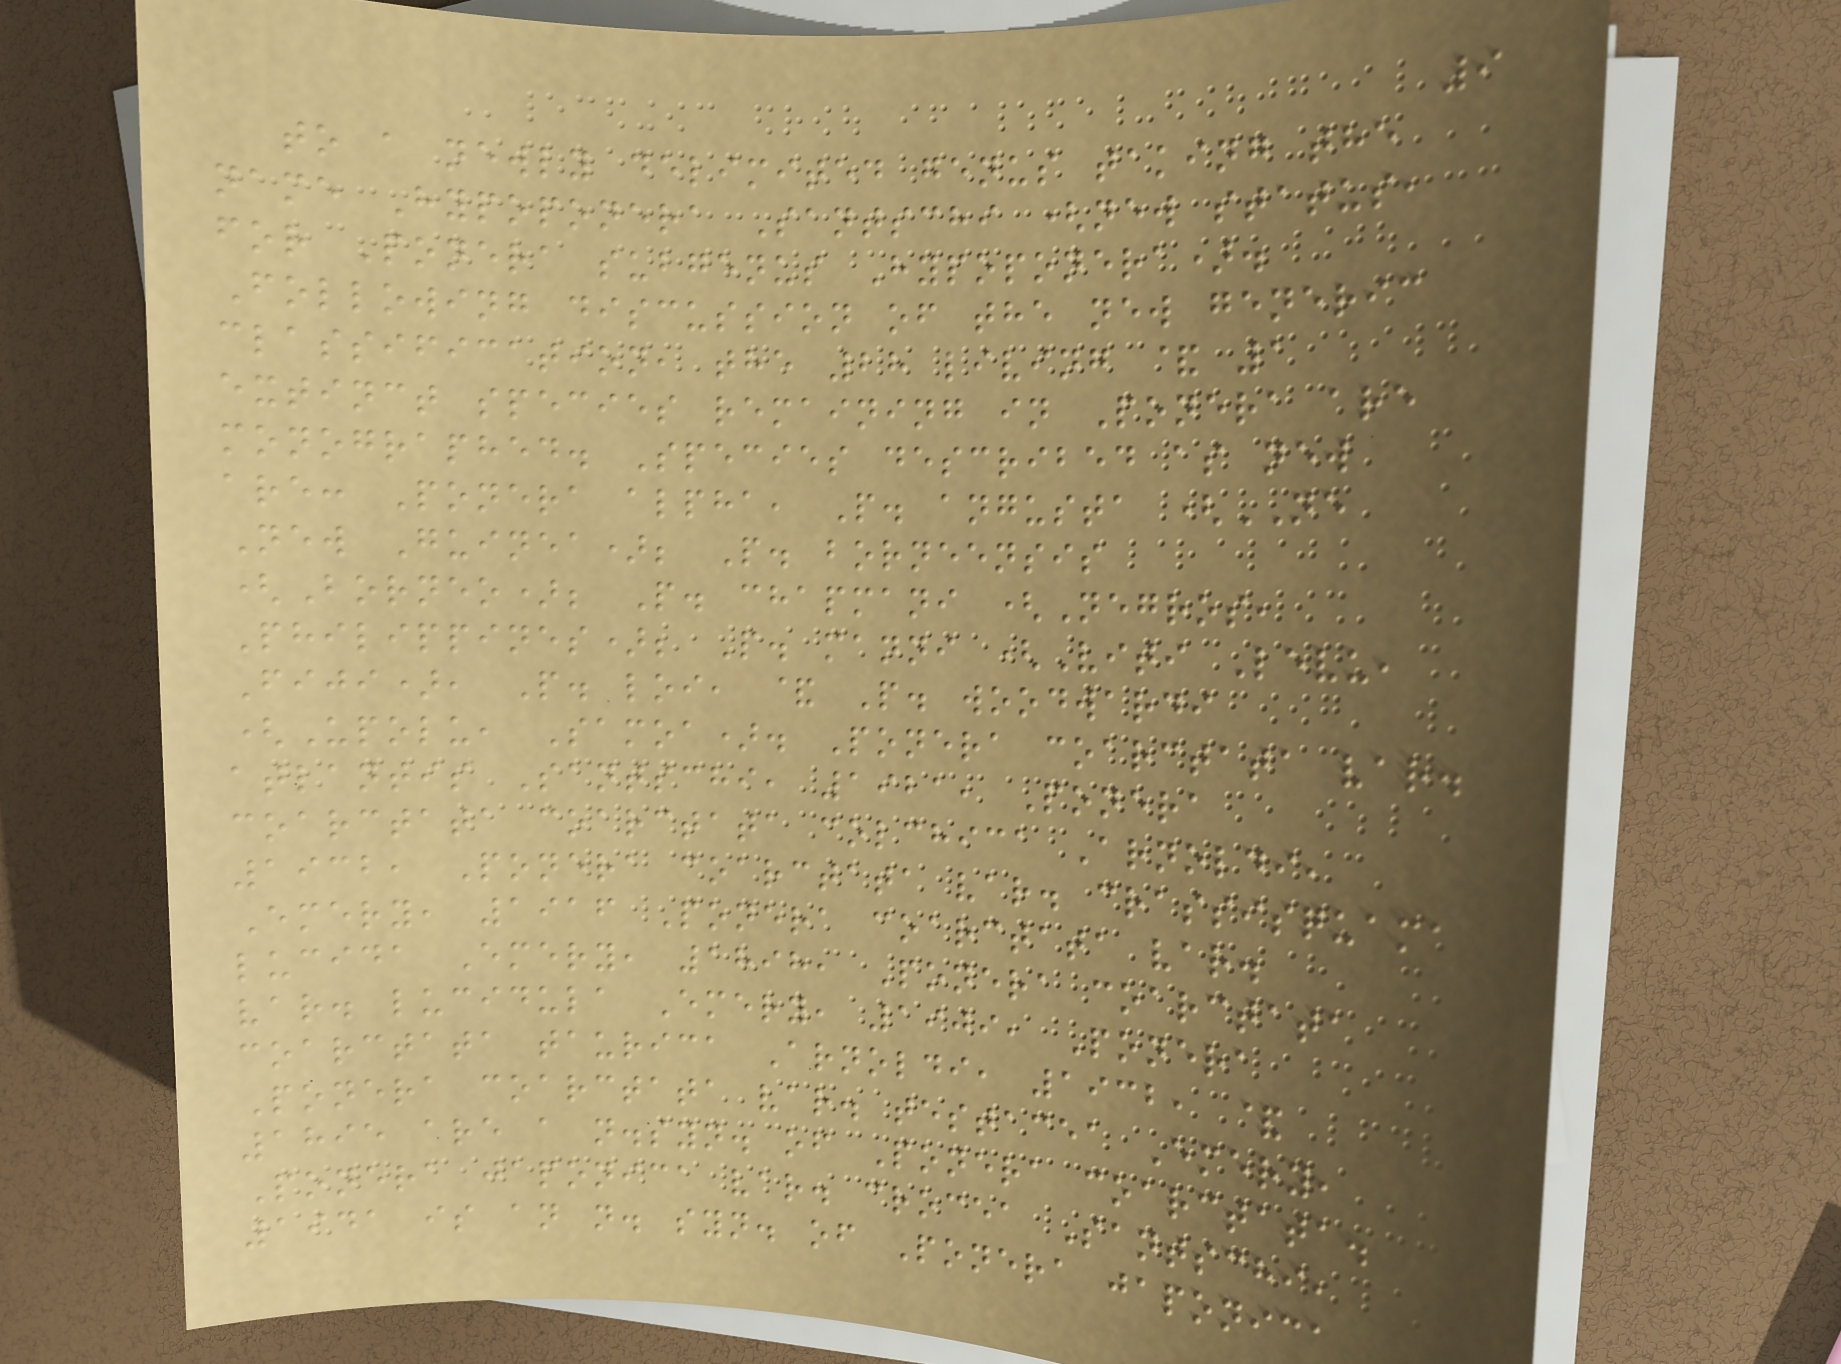9
to a newly delimited genus taking the
name Hypoponera Santschi (new status,
for Ponera subgenus Hypoponera).
Following discussion of the new generic
classification, the 28 living & 1
extinct species remaining in Ponera are
monographed. Species described as new
are: Ponera alpha, P. angusta (NE
New Guinea); P. borneensis
(Borneo); P. chapmani (Negros,
Philippines); P. manni (Viti Levu,
Fiji), P. loi, & P. woodwardi
(Upolu, Samoa). Ponera coarctata var.
atlantis Santschi, 1921, Ponera
coarctata coarctata colchica Arnoldi,
1932, Ponera coarctata var. crassisquama
Emery, 1916 Ponera coarctata var.
lucida Emery, 1898, Ponera coarctata
var. lucidula Emery, 1909, Ponera
coarctata taurica Arnoldi, 1932, &
Ponera coarctata var. testacea Emery,
1895 are a n.syn. of Ponera coarctata.
Ponera japonica var. crocea Santschi,
1941 is an n. syn. of Ponera japonica
